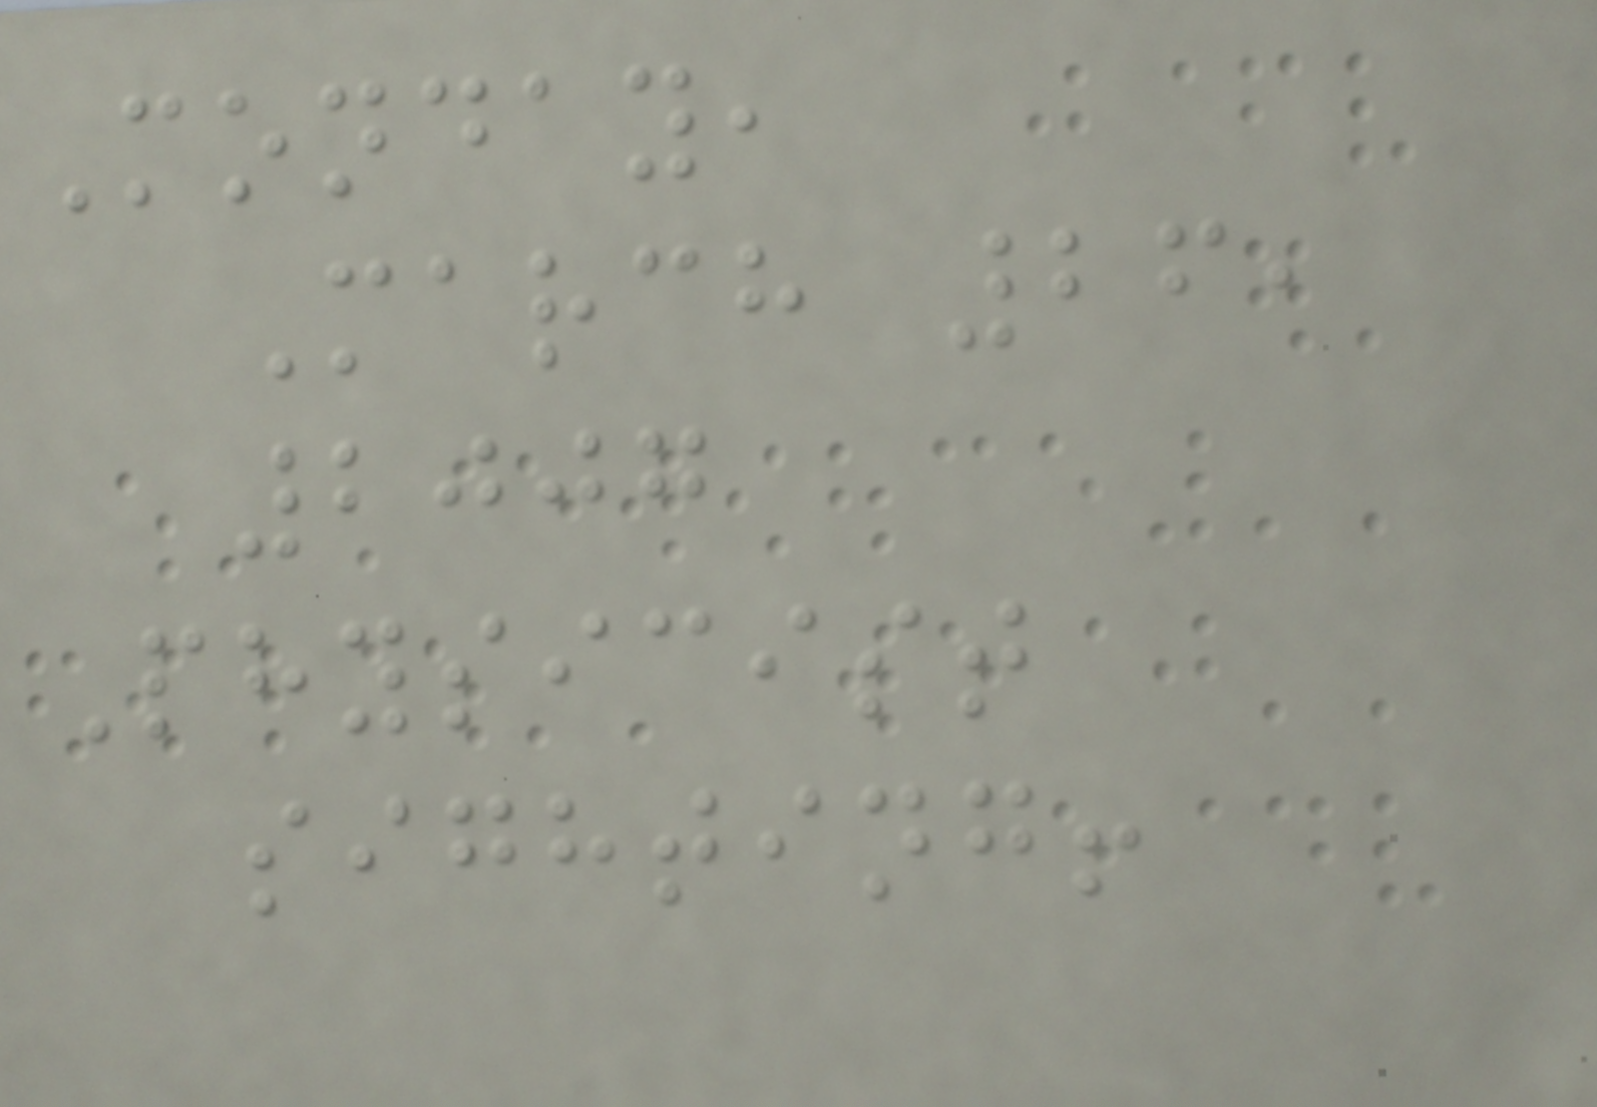Monday,
March 26,
2007
Physicist
sighting!
